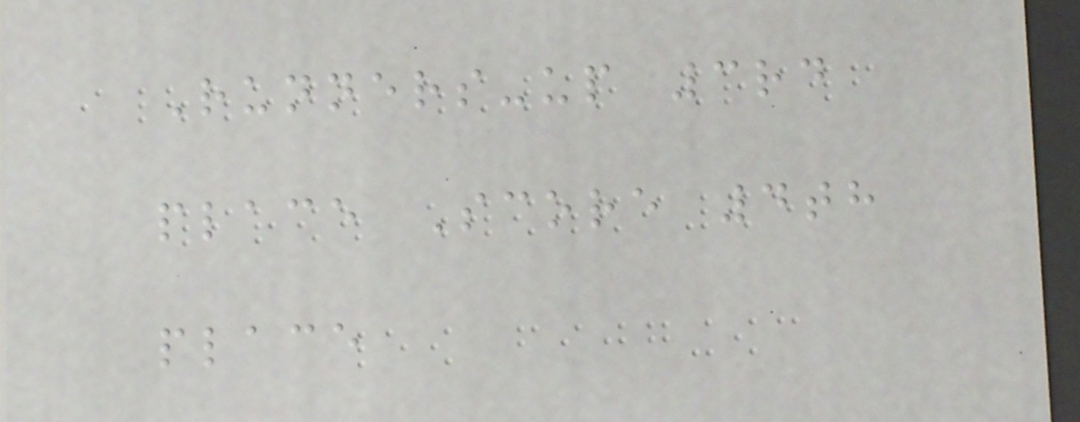Runners-up 3rd
place Score 4th
place
